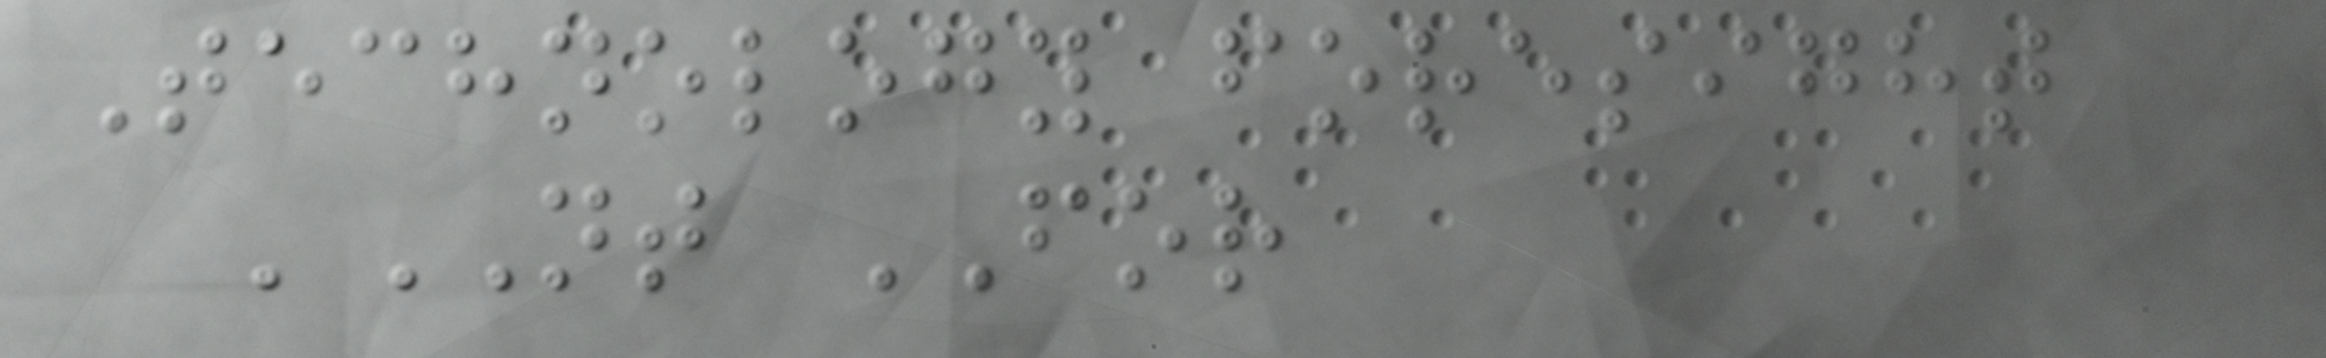Technology foresight
'NT FOR
